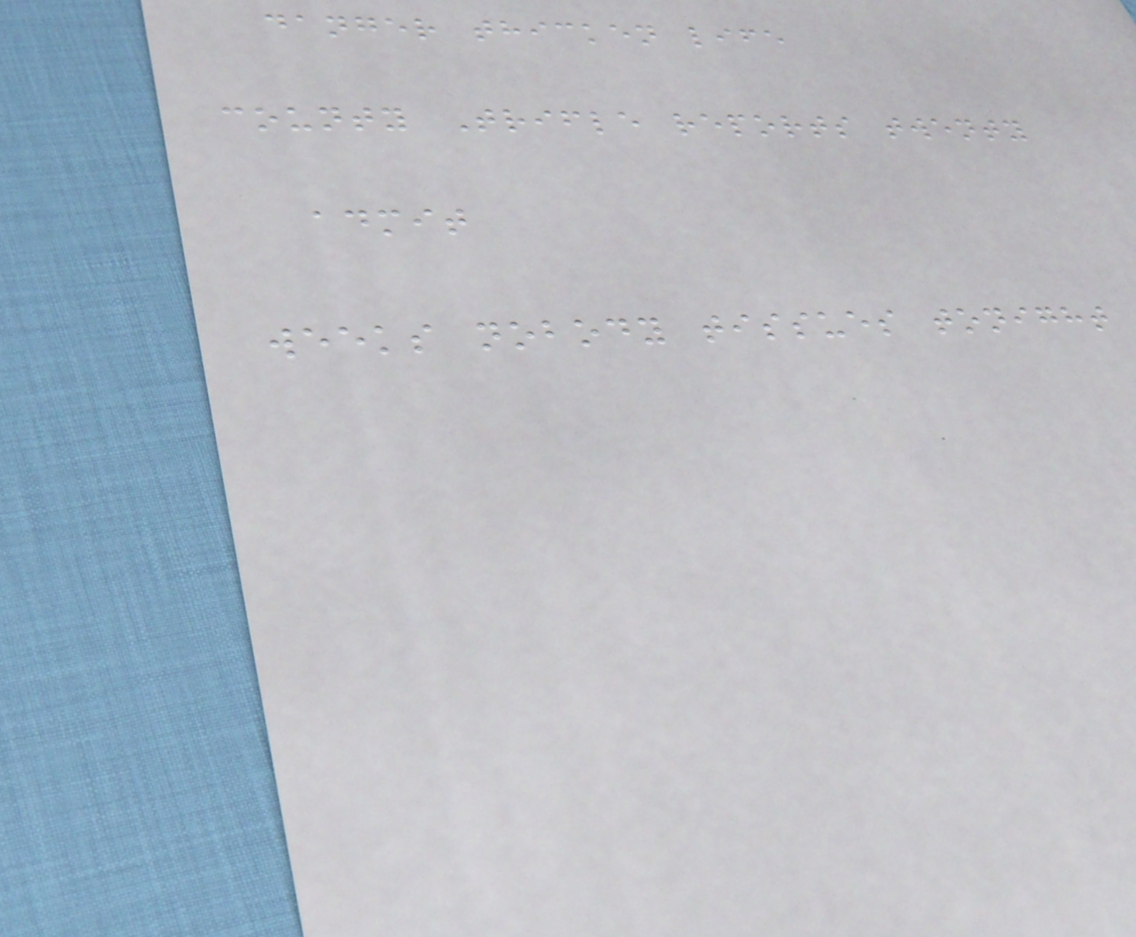danger thicken life
county Trifle reports twenty
admit
weeks nobody tissues tonight
